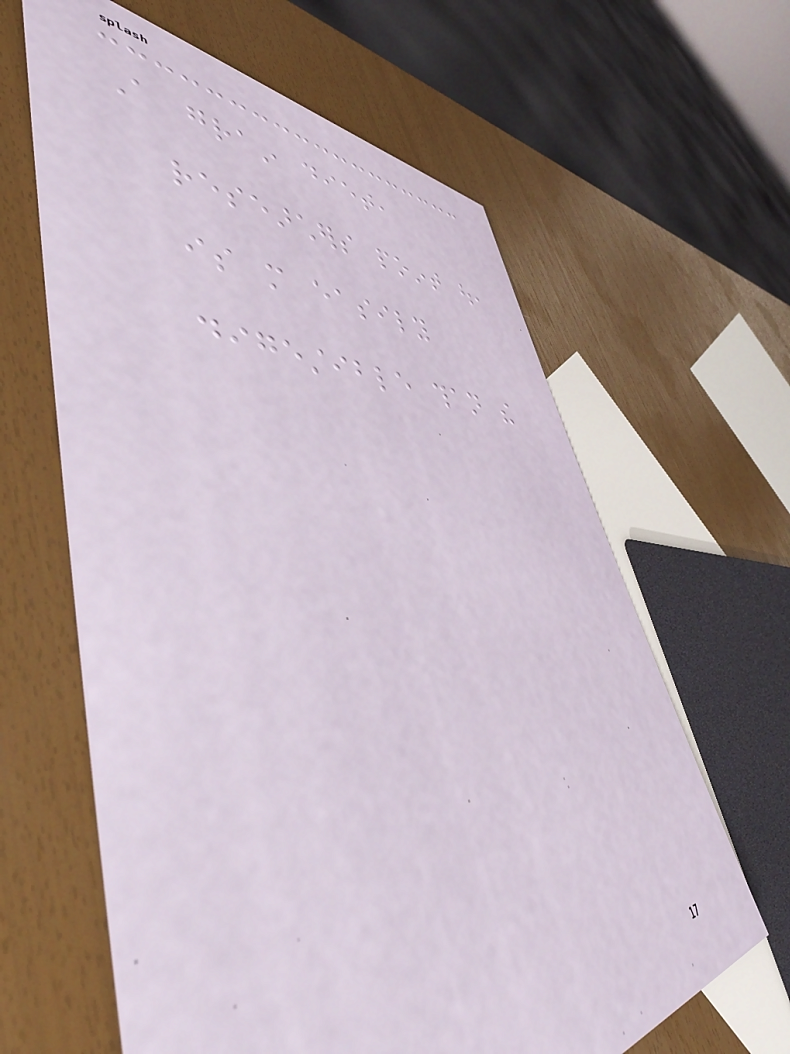A grain diet,
researchers point out,
is more easily
digestible than the
